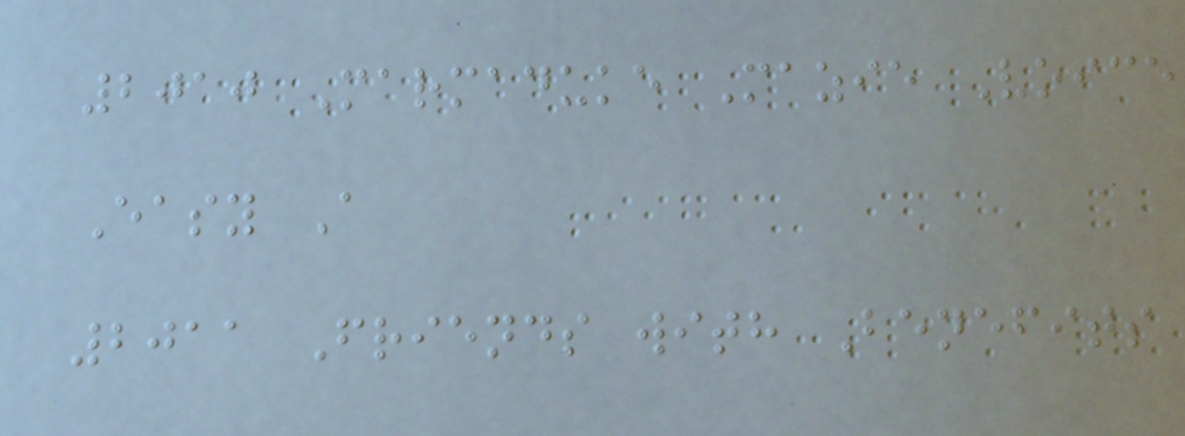2010 Marmaduke Mazie Voice
Easy A
2011 Friends with Benefits
